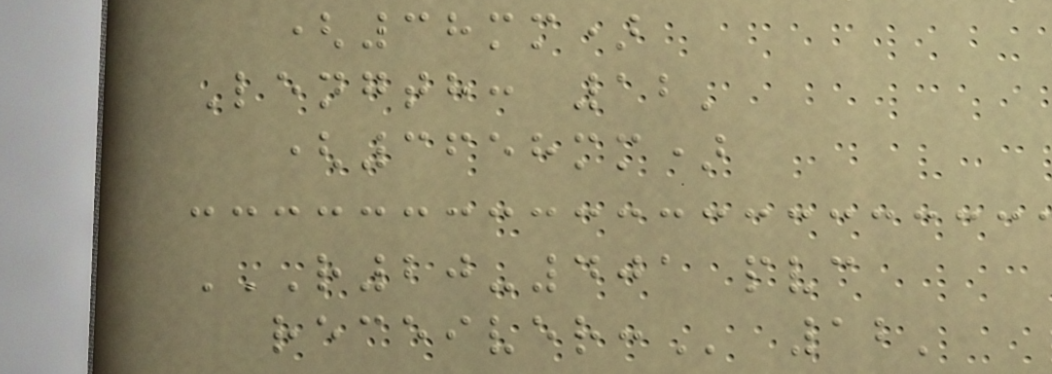(38mm)
Length: 12'
(3658mm)
R20-401 PVC
RECEIVER: 12'
